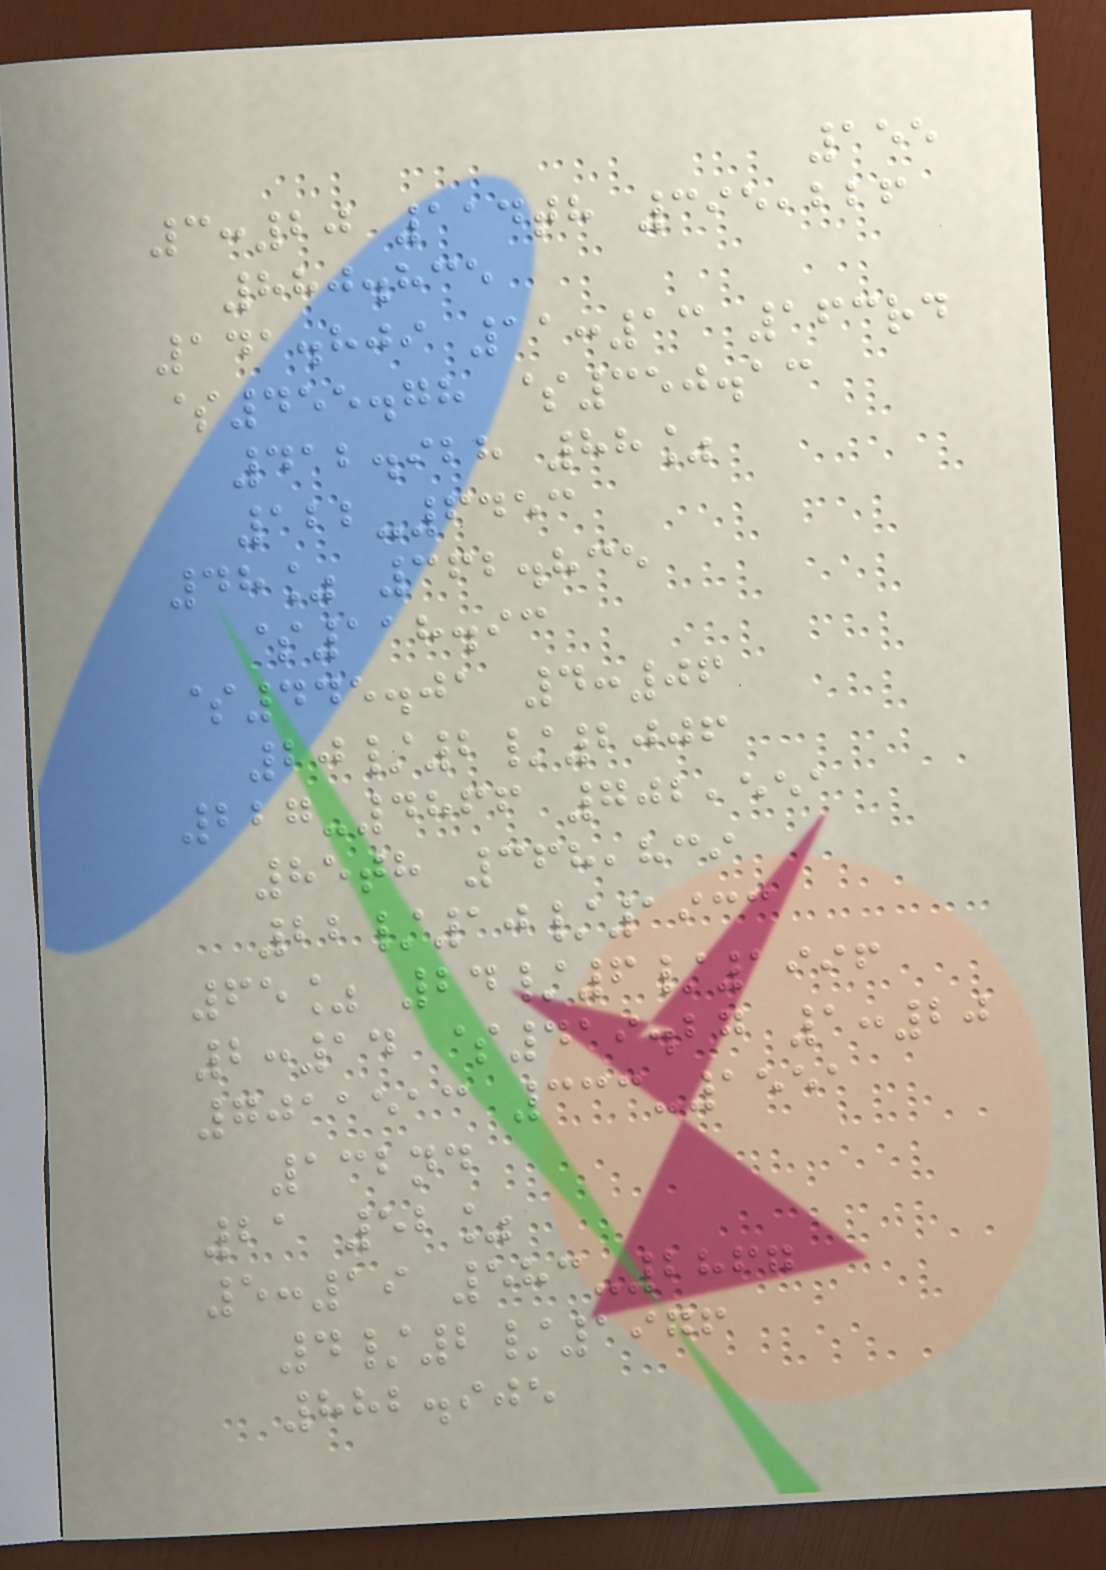155
3:20 114th 395,226
880.835
141.809 11:13 163rd
$455.78 $350.13
412.928 88%
122-6453
48% 362.835
$118.93
$445.01 4:06
20/2/2006
227-4866 702,551
85th 368,839
22/10/1933
65% 24/6/1996
2:14 $419.27 1:20
7011513 333-1551
132nd
21 52%
5:19 583-2867
4/2/1976
882.905
